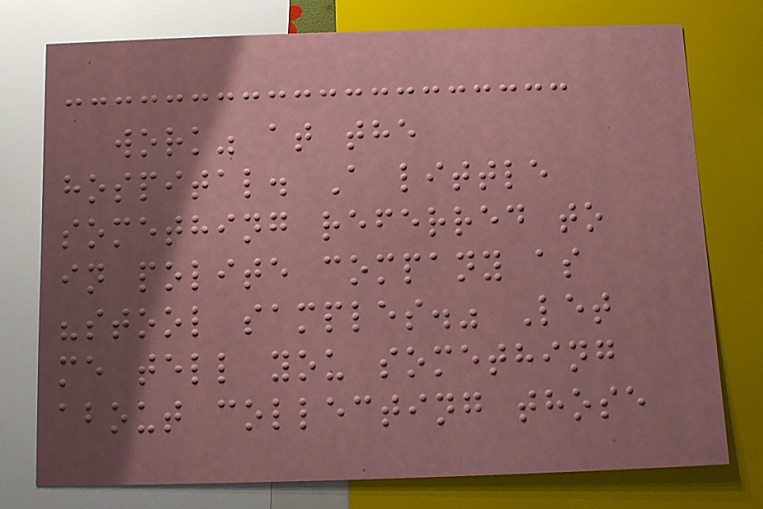work" at the
hospital. A little
something referred to
in polite company as
"stool samples." Let
me tell you something
about collecting those
